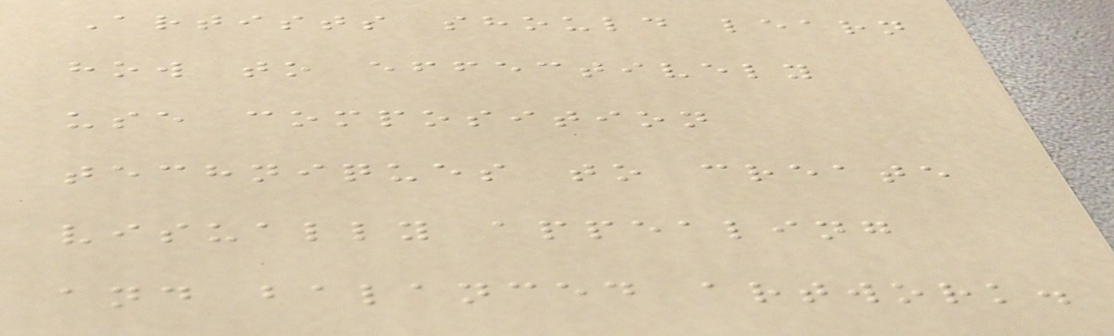Artists should learn
how to effectively
use composition
techniques to create
visually appealing
and balanced artwork.
